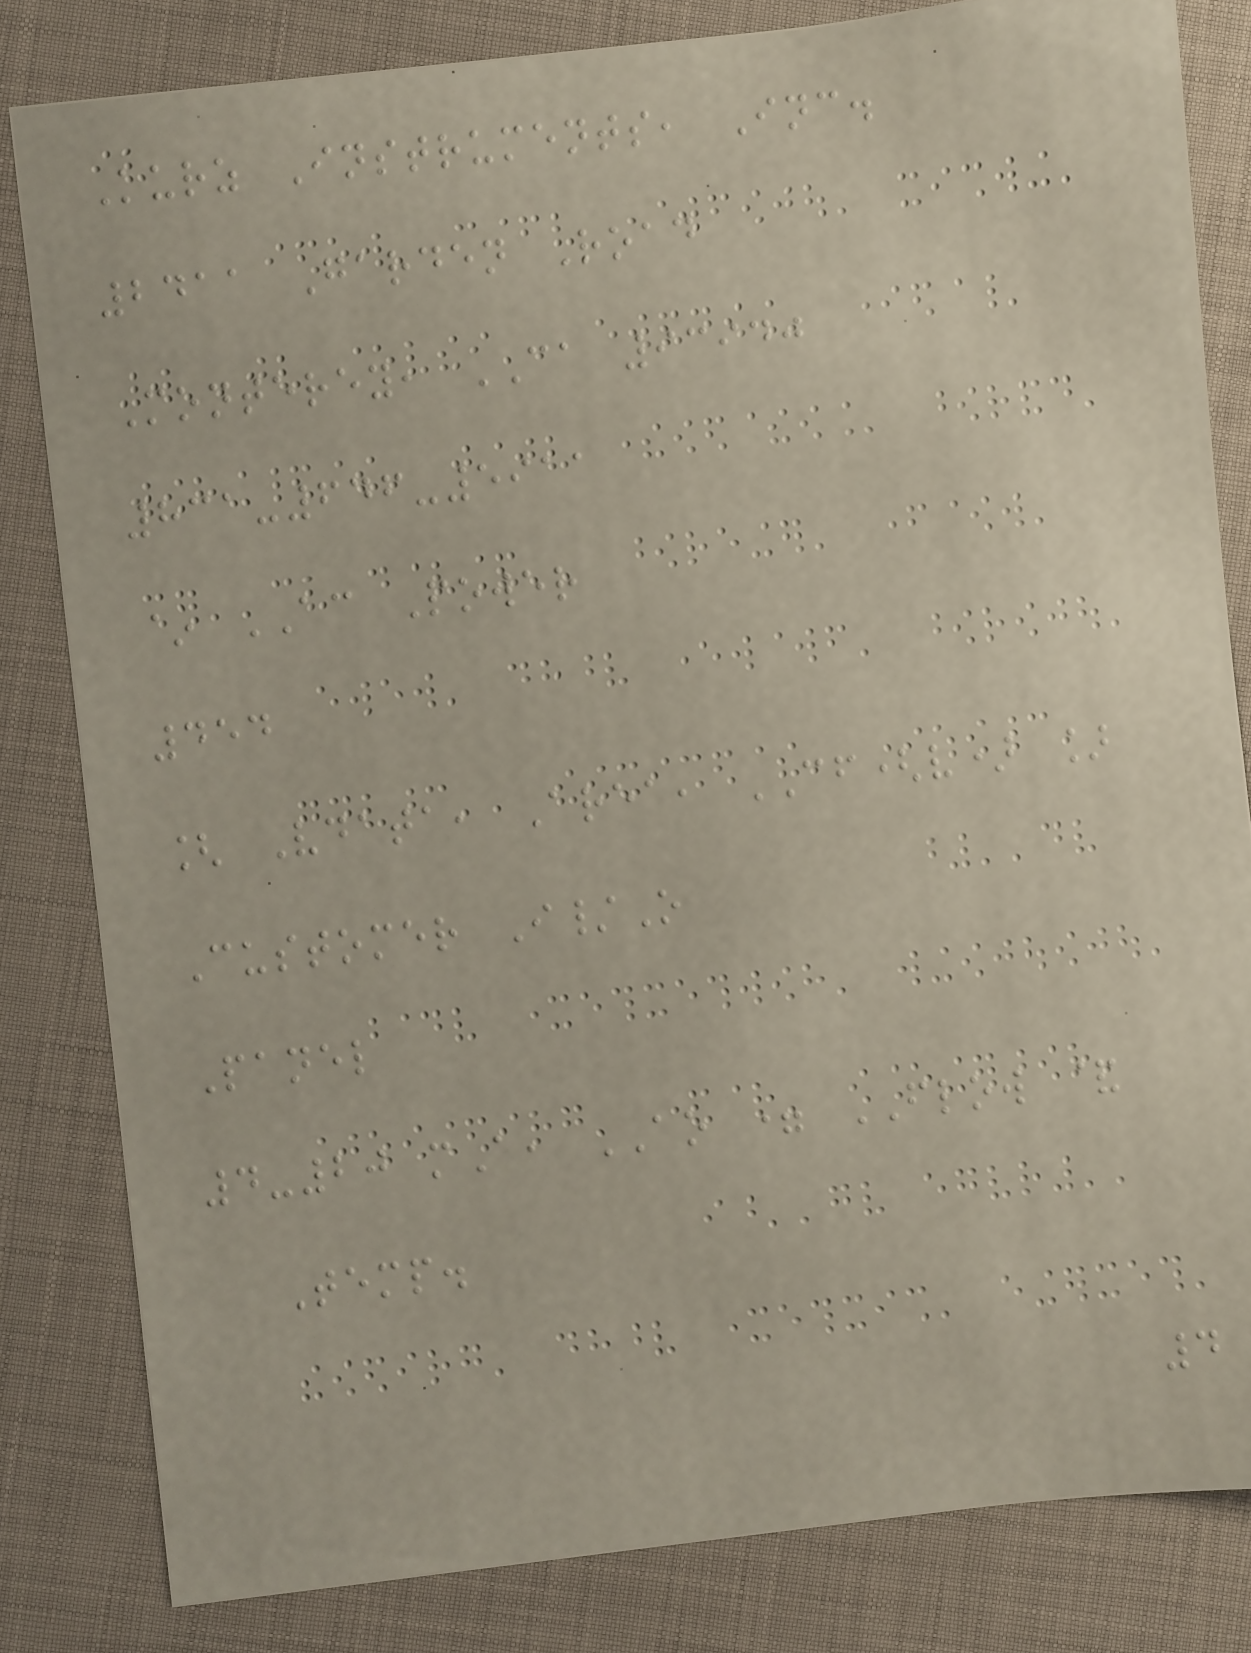Kurz Instruments, Inc.
2411 Garden Road
Monterey, CA 93940
831-646-5911
~ AC Power
454
[ Vdata, Area, CF(v) ]
Customer I/O
Panel
4-20 mA, AO = FLOW &
Temp.
4
